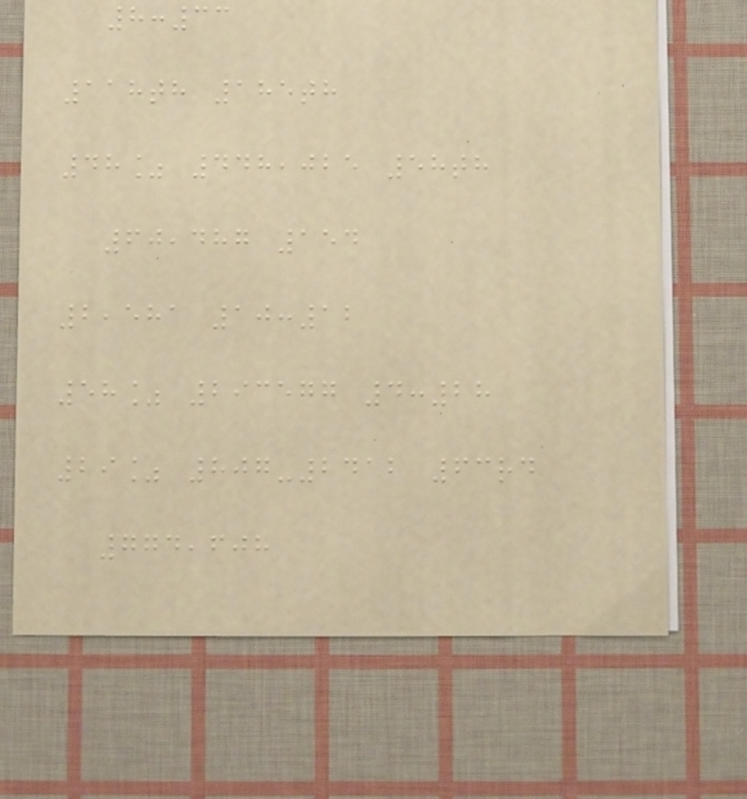8:33
118th 185th
48% 448,025 58th
60,487 154
2,581 10:12
58% 293577 4:28
29% 807-2412 63rd
774,608
